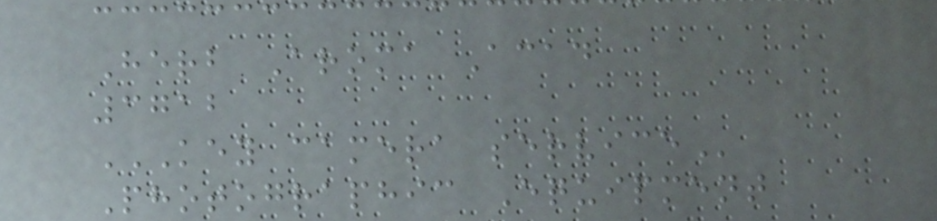Herb Aroma Acad
3712
KEY CAMERA SERVICE
Photographic Equipment
